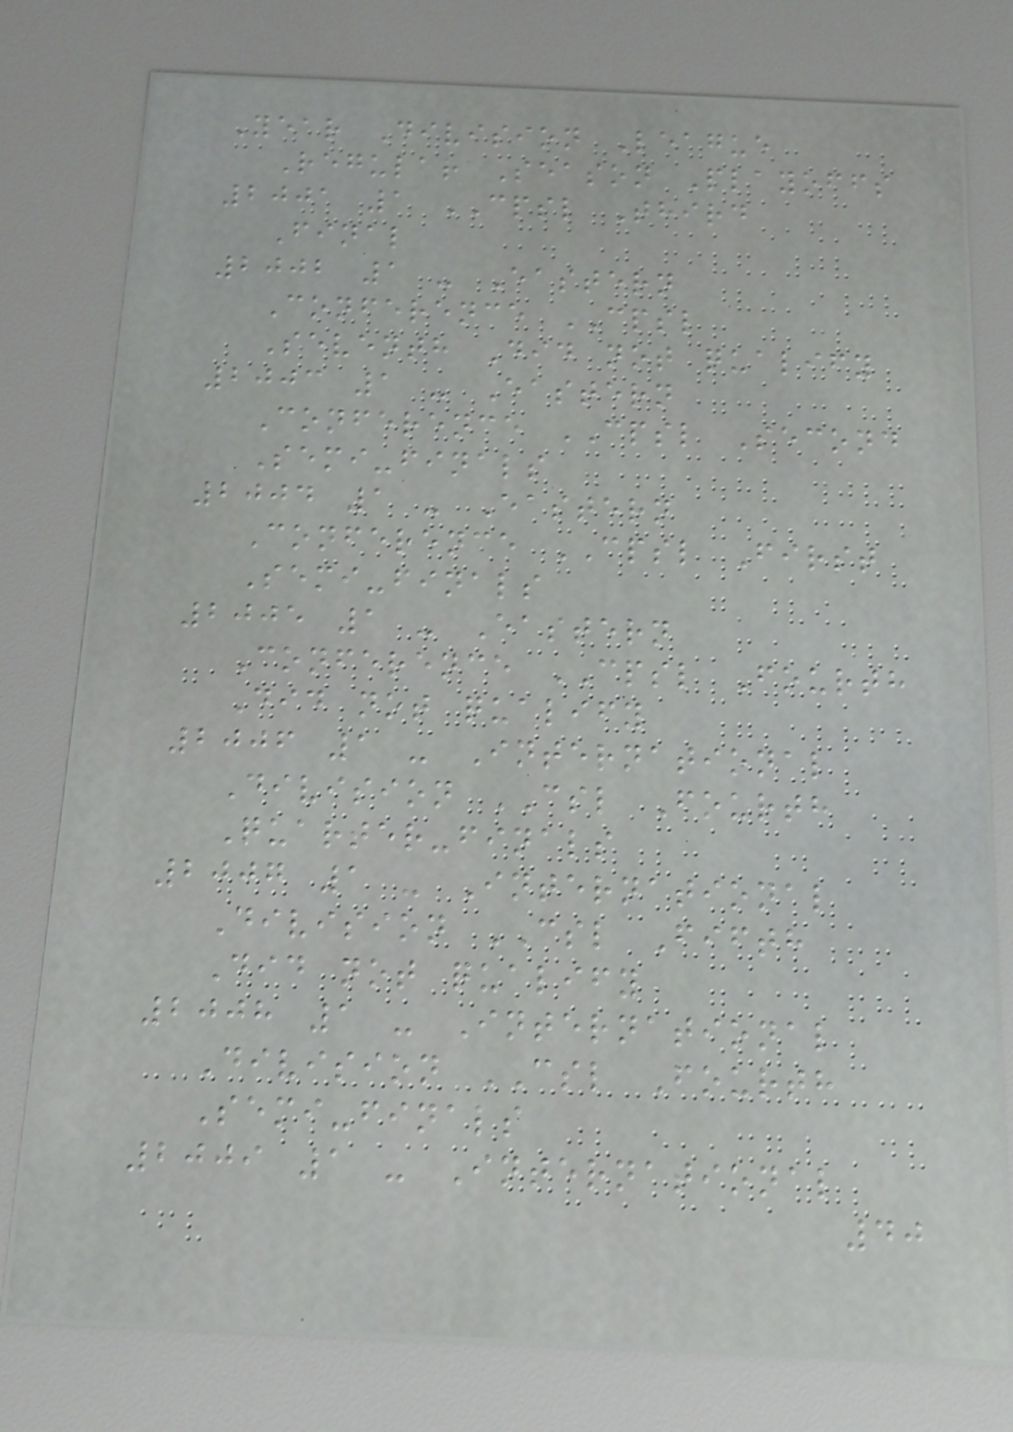Year Division League
Regular Season Playoffs
2001 1 CPSL Third
Final
2002 1 - Eastern
Conference CPSL
Seventh Did not qualify
2003 1 - Eastern
Conference CPSL Second
Semi-finals
2004 1 - Eastern
Conference CPSL First
Semi-finals
2005 1 - Eastern
Conference CPSL Fourth
Did not qualify
2006 1 - International
Division CSL Fourth
Quarter-finals
2007 1 - International
Division CSL Fifth
Did not qualify
2008 1 - International
Division CSL Fourth
Semi-finals
2009 1 - International
40
